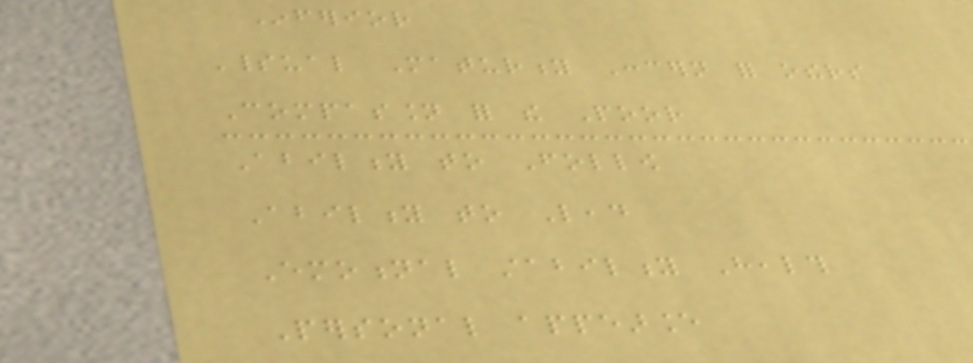Inferior
Spiritual Maturity Concern for others
Compassion for the Poor
Ability to Follow
Ability to Lead
Emotional stability Health
Personal appearance
